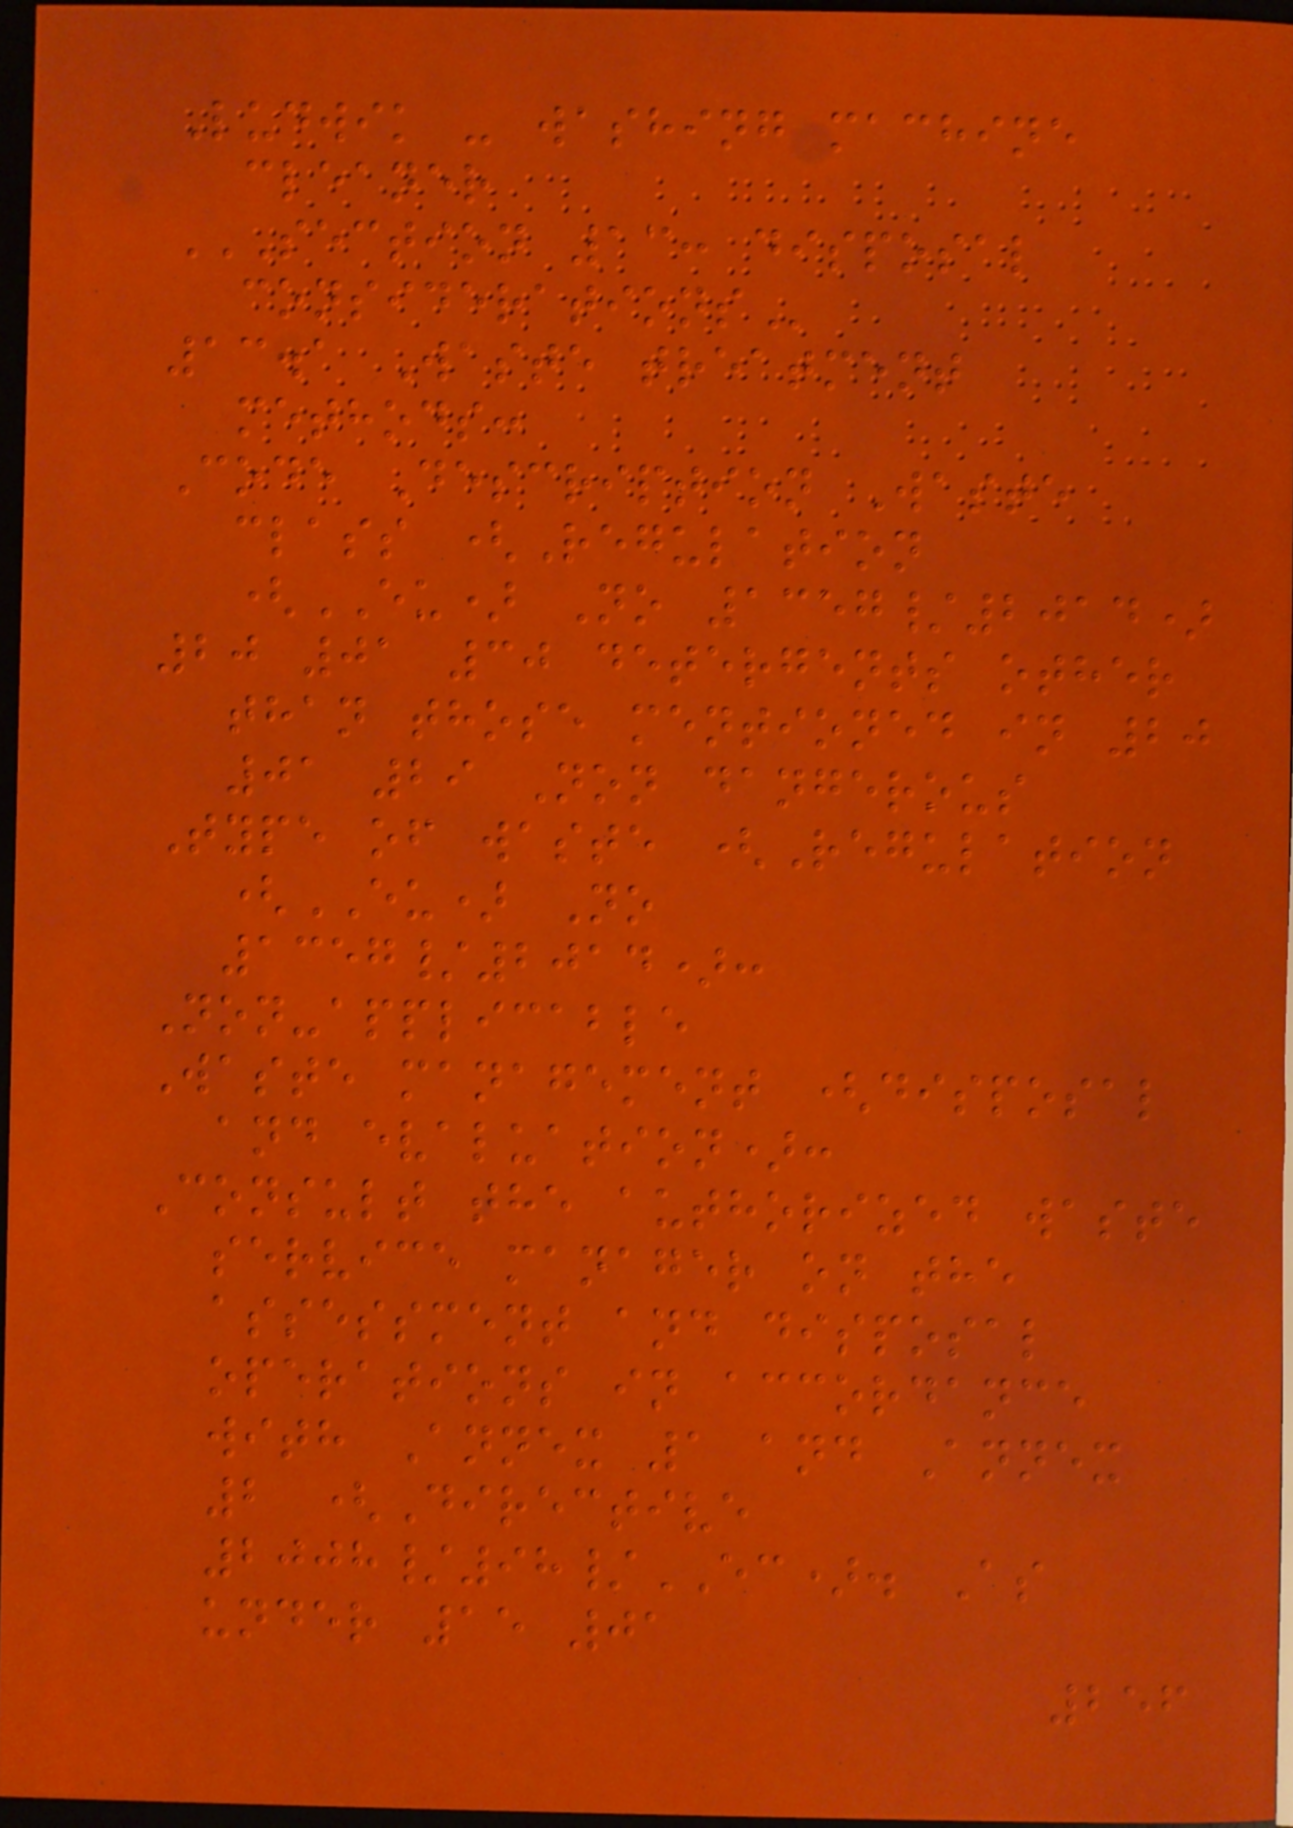Ludwik - washing machine
cleaner
SECTION 13: DISPOSAL
CONSIDERATIONS
13.1 Waste treatment
methods:
Code Description Waste
class (Regulation
(EU) No 1357/2014)
20 01 30 detergents other
than those mentioned in 20
01 29 Non dangerous
Type of waste (Regulation
(EU) No
1357/2014):
Non-applicable
Waste management (disposal
and evaluation):
Consult the authorized waste
service manager on the
assessment and disposal
operations in accordance
with Annex 1 and Annex
2 (Directive
2008/98/EC). As
under 15 01
256
